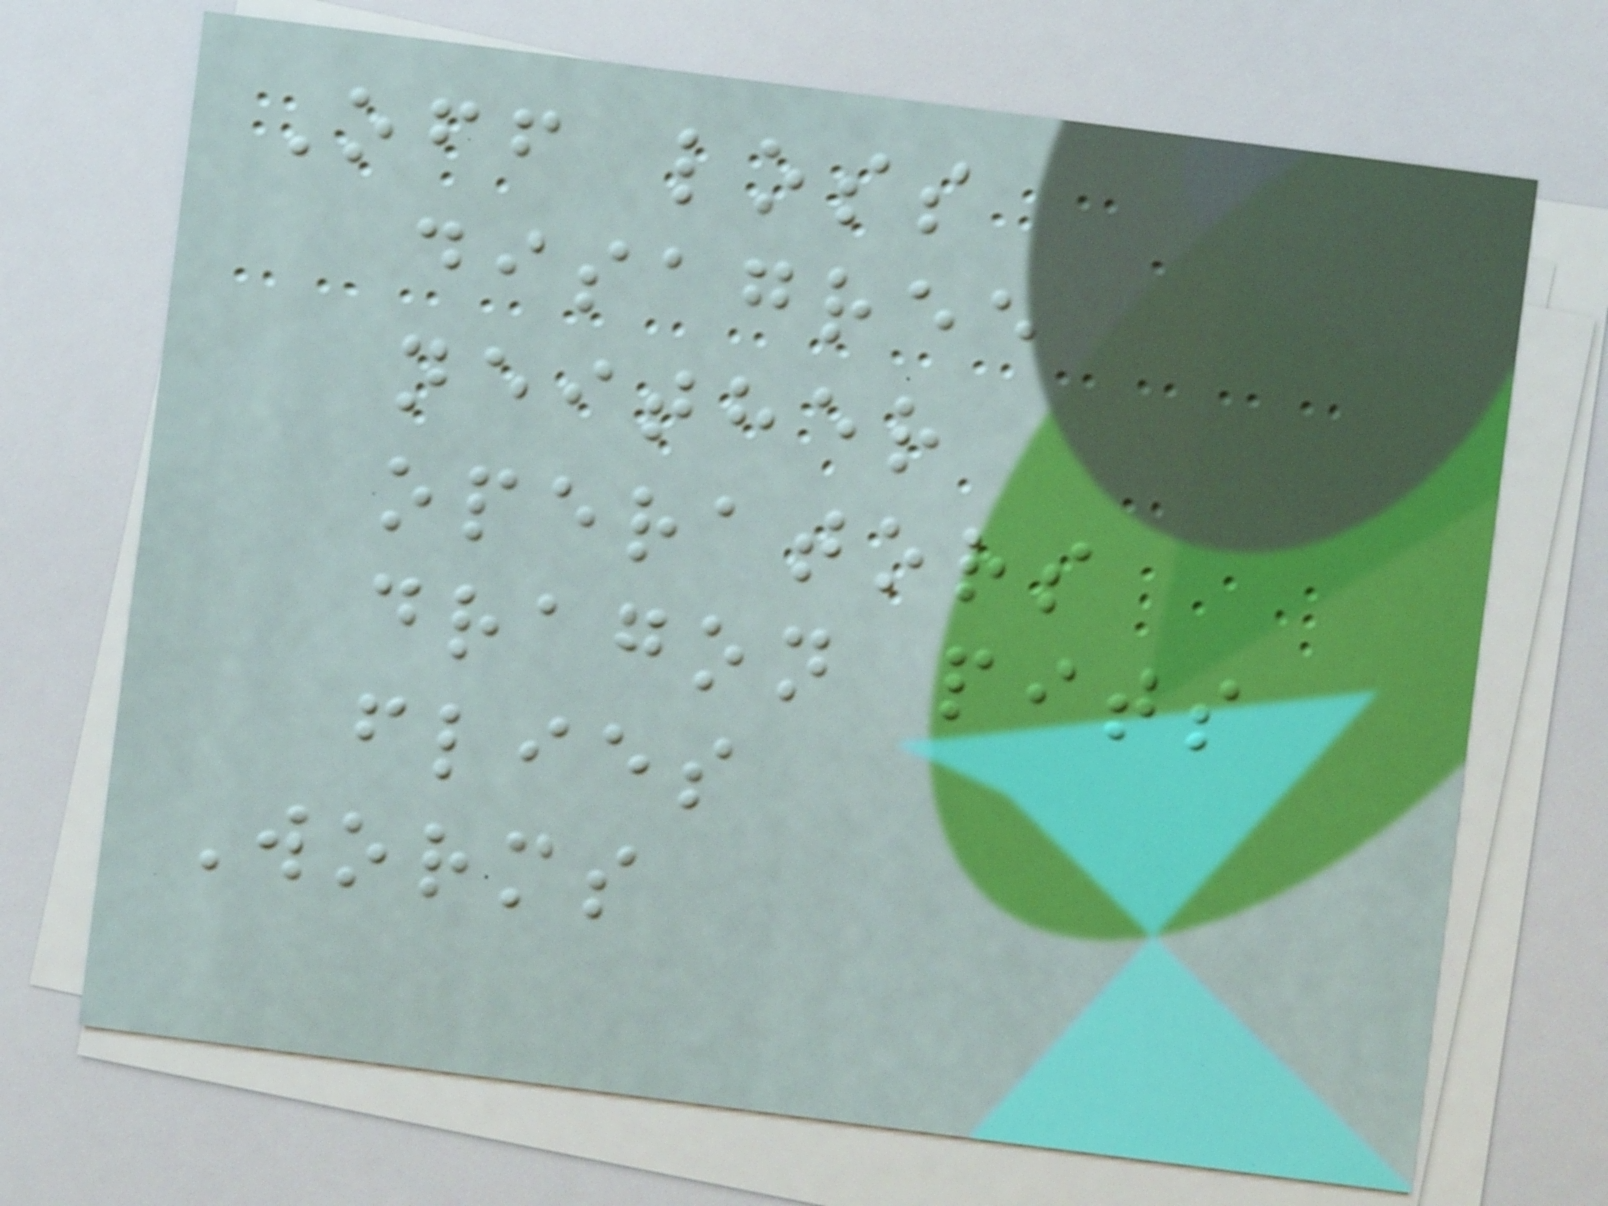Off loss
disagree
neither
operators
dragon pits
flies
Worms
